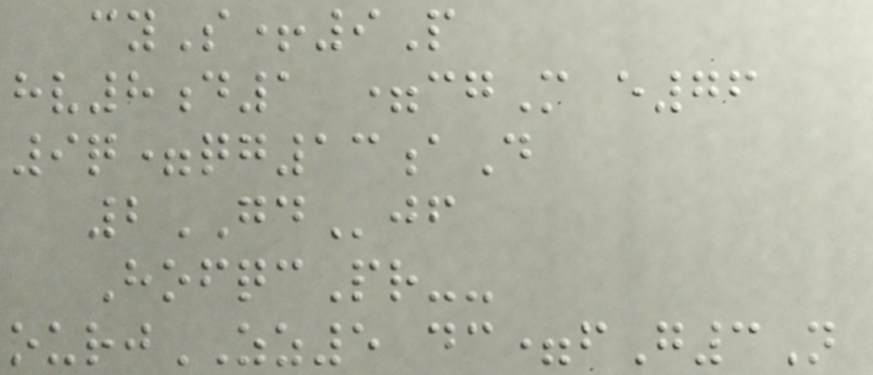cyS+9P
hv8d1 =cgM e76
9q=qg13aD
2GDjf
HofqcPr--
ourjZZ5 dc=fG3N
